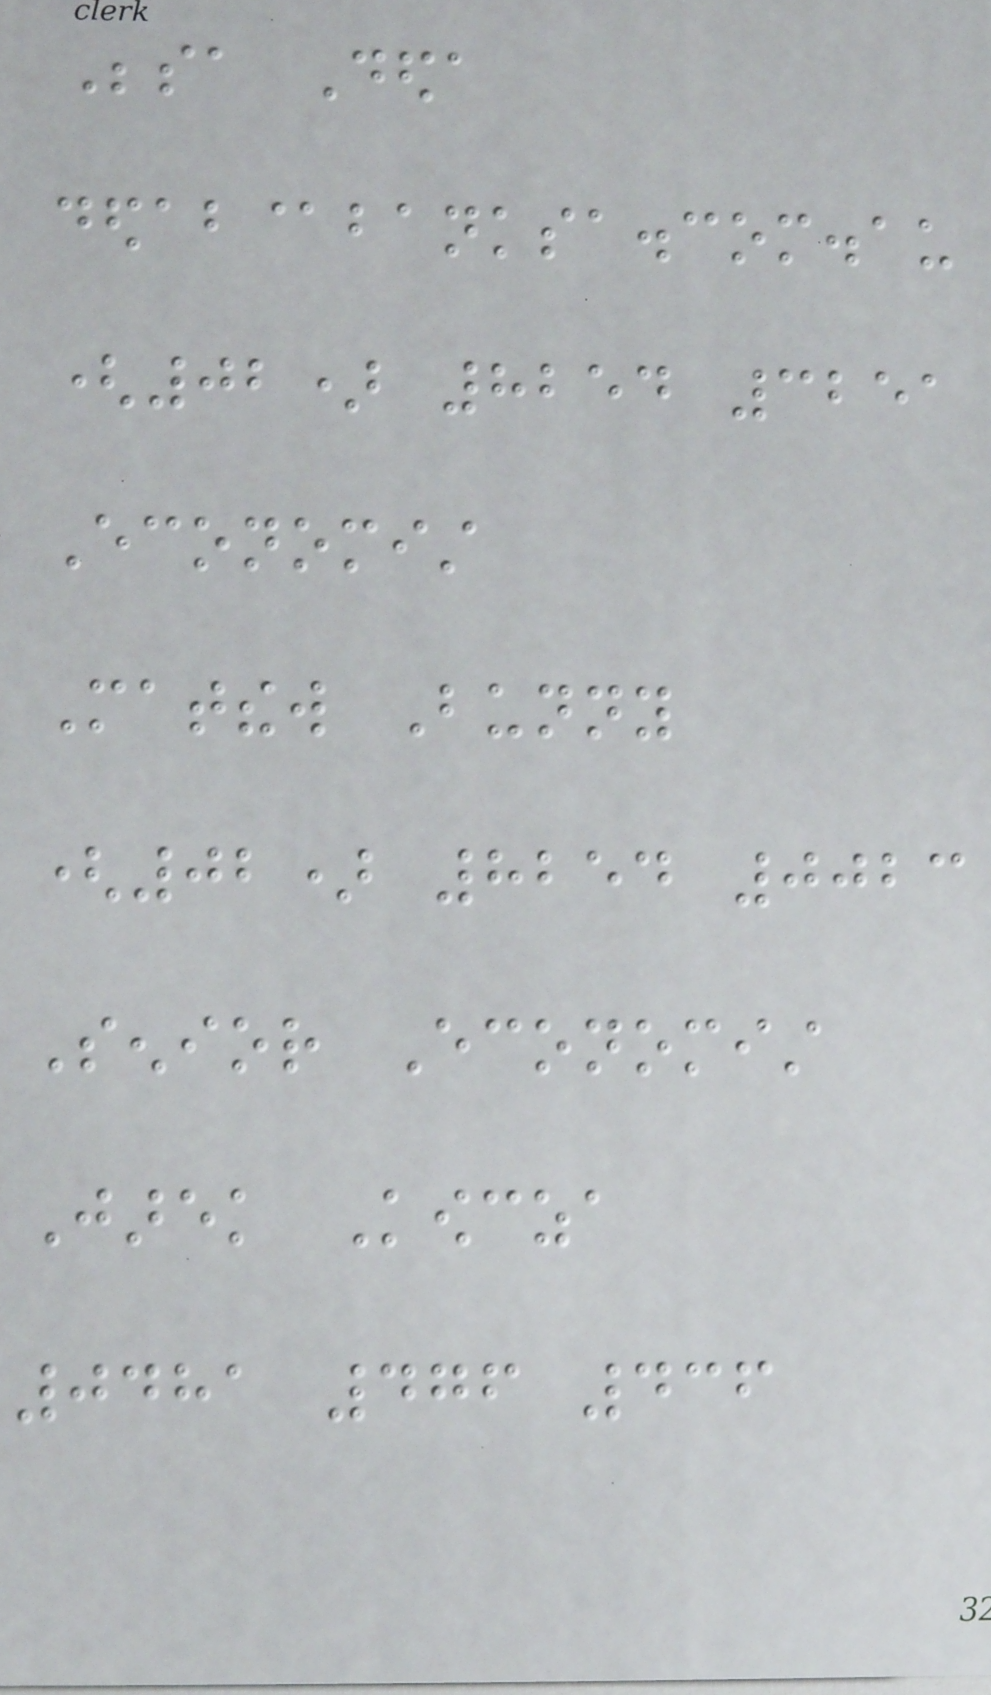Besa Deda
dedab@banksa.com.au
(02) 8254 3251
Economist
Matthew Bunny
(02) 8254 0023
Senior Economist
Jarek Kowcza
0481 476 436
